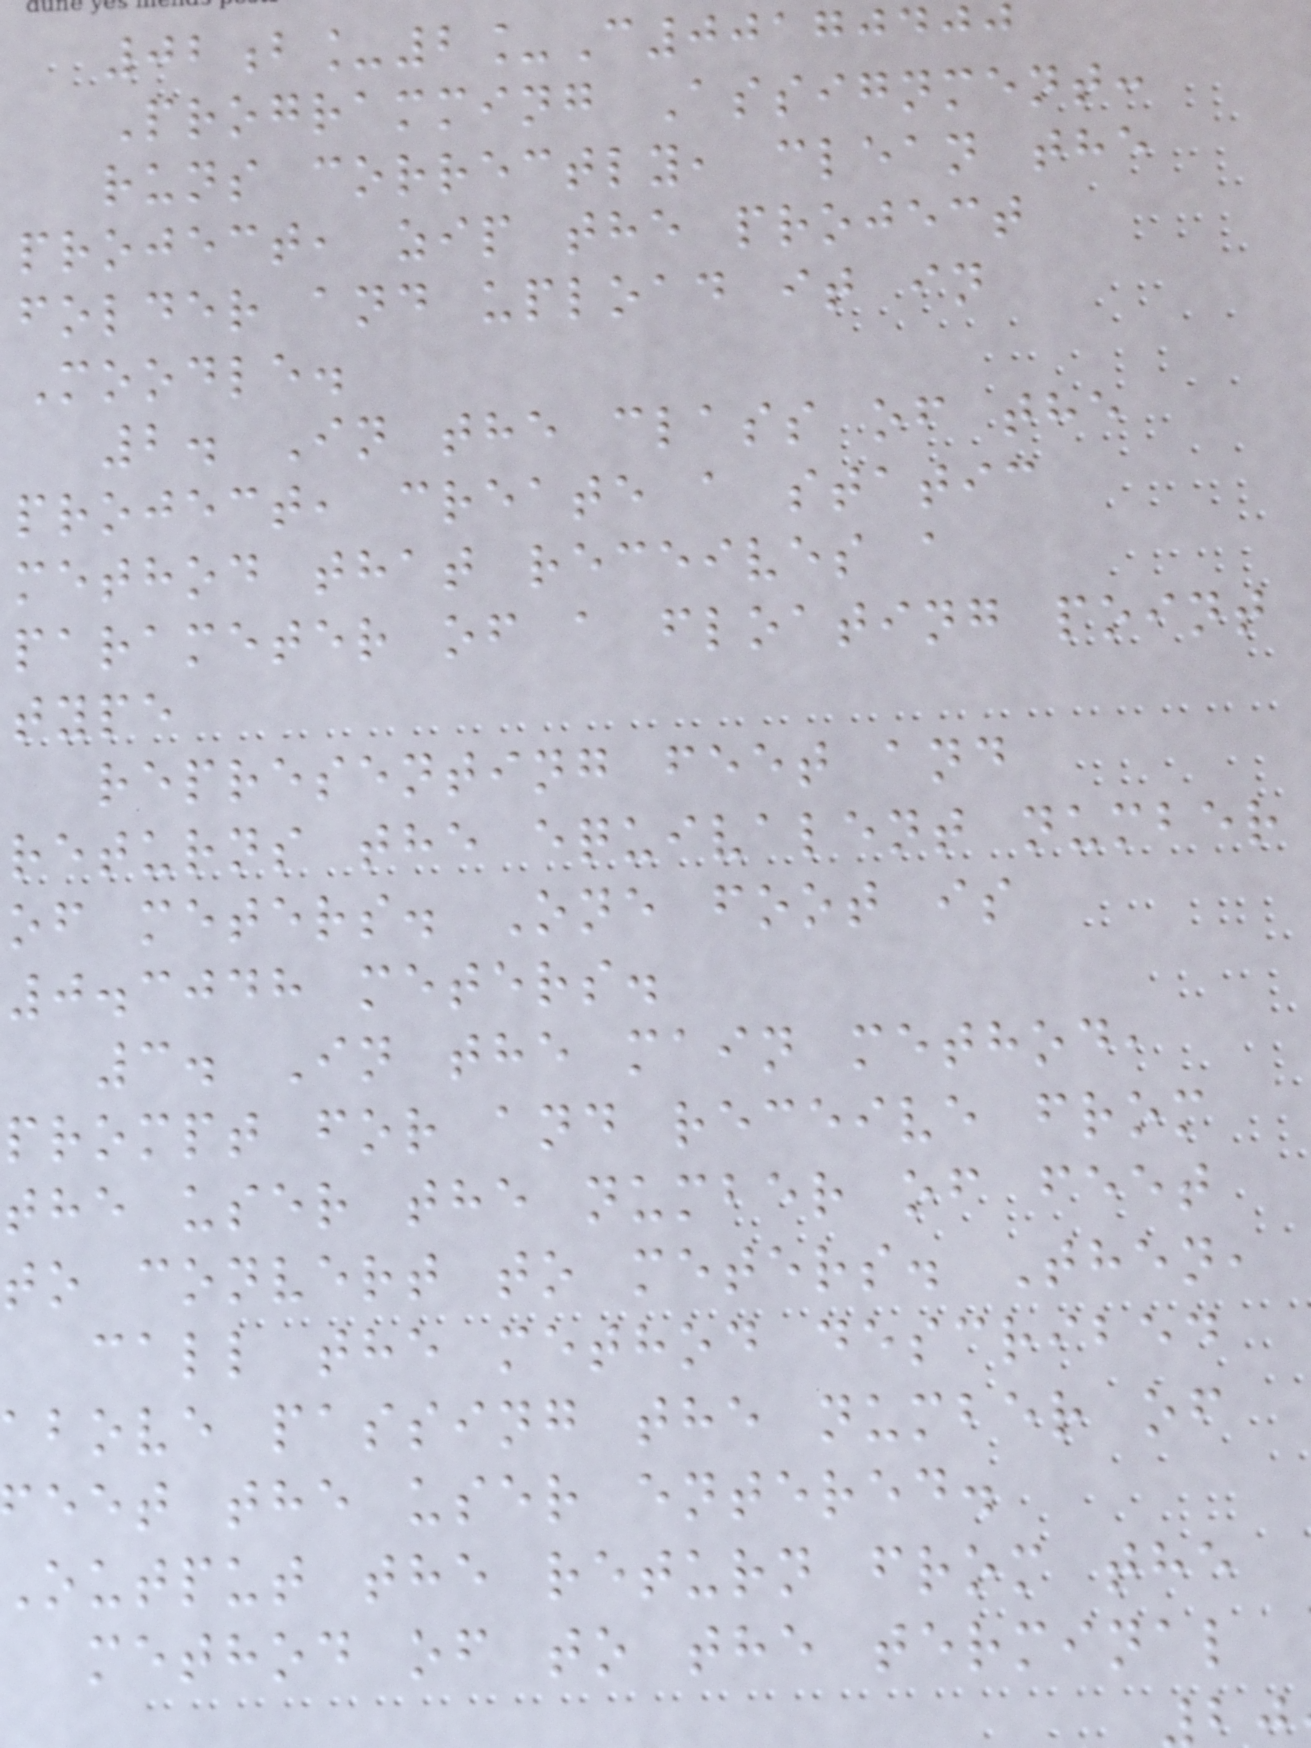02b_2_C00170400
Programming Assignment:
runs correctly, clean the
project, zip the project
folder and upload it in
Moodle.
2. In the class of the
project, create a static
method that receives a
parameter of a floating point
type
representing feet and
returns the equivalent number
of meters. One foot is
0.3048 meters.
3. In the main method,
prompt for and receive from
the user the number of feet
to convert to meters. Then,
call the method described
above passing the number of
eet the user entered.
output the return from the
method of to the terminal
